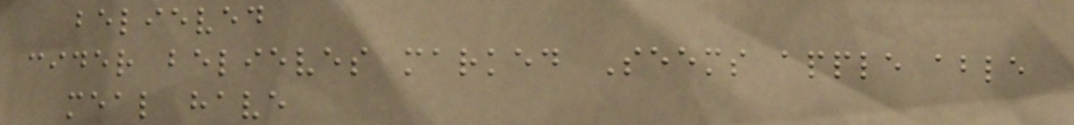believed
cider believes marked Seems apple able
meal have
